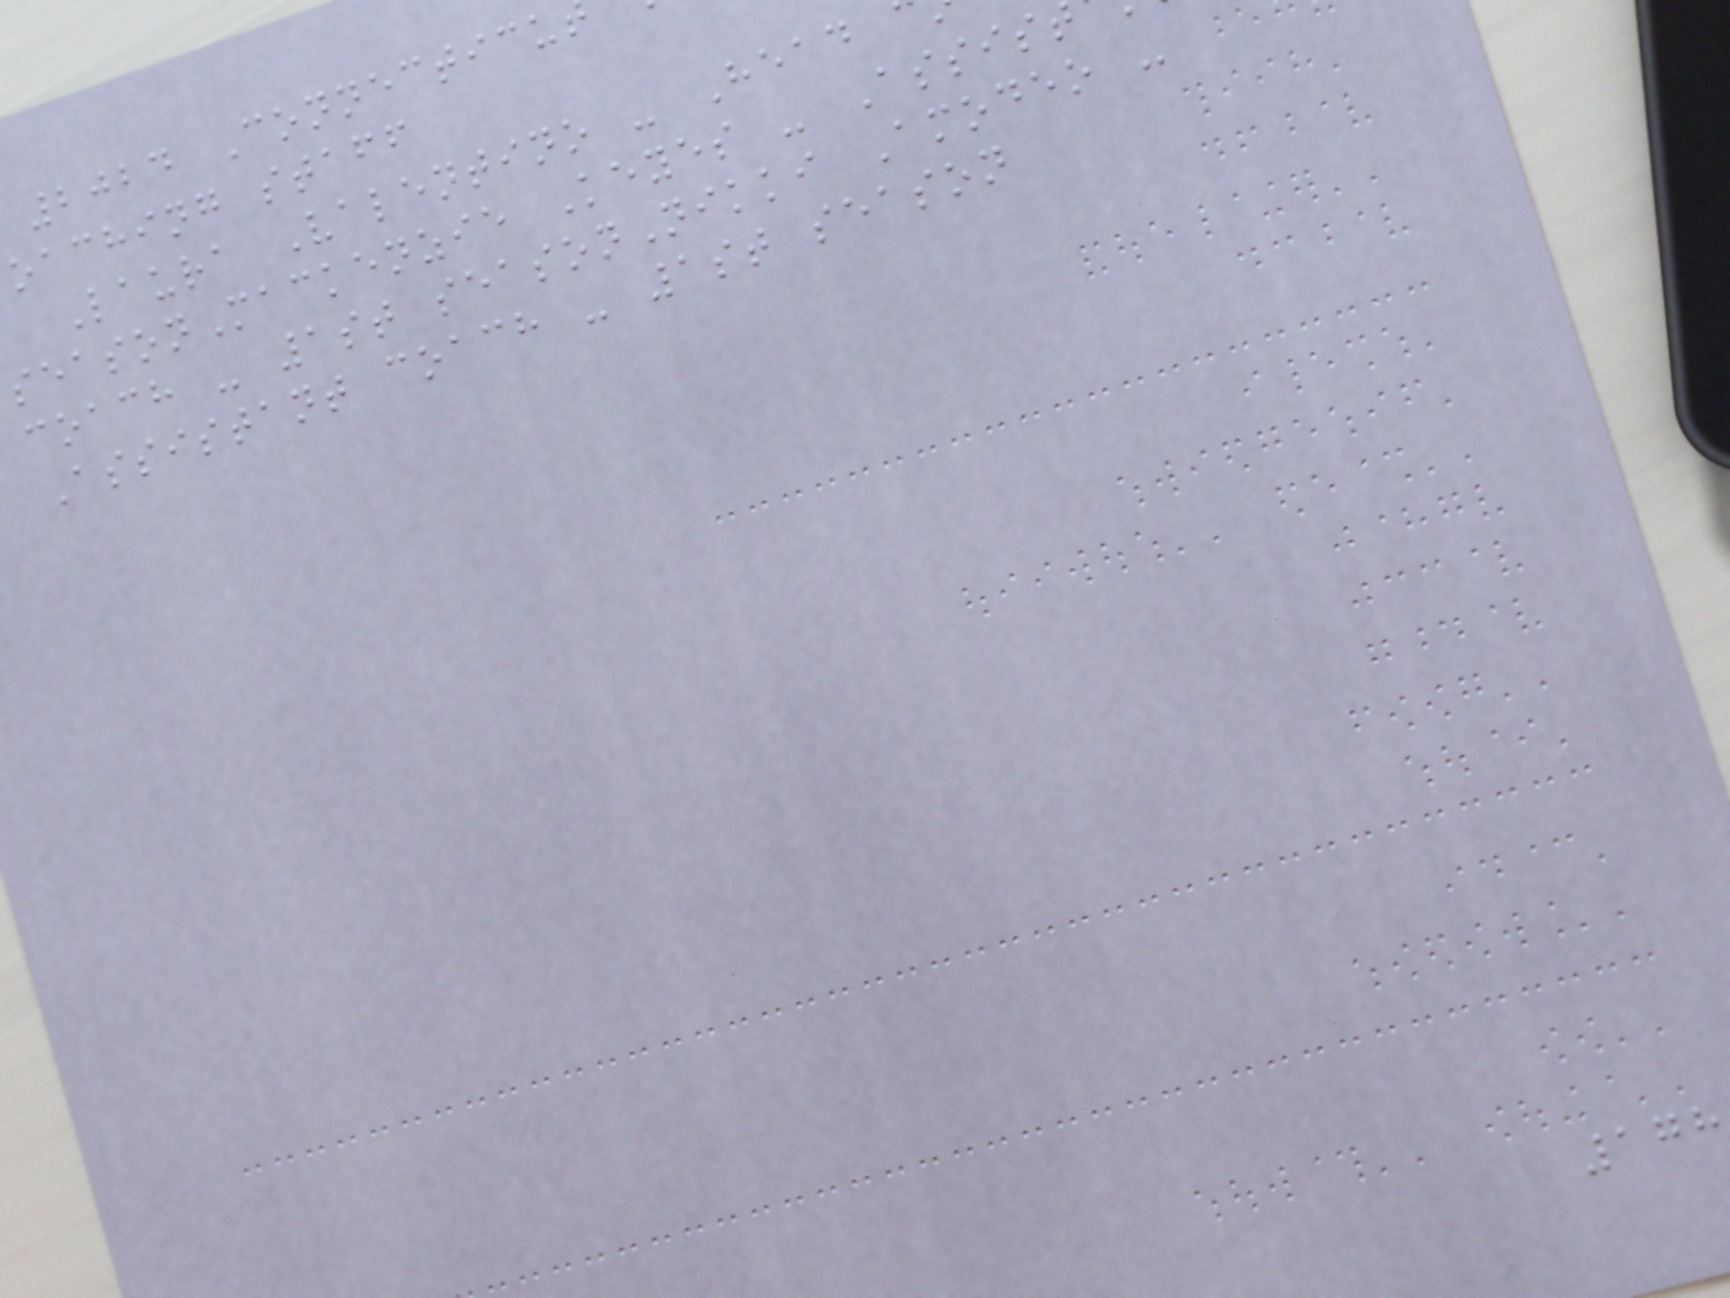2024 Connecticu
oaching staff
Laura Valentino - Head
seasonMackenzie Keyes - Assis
coach - 1st seasonNikki Amodeo -
Assistant coach - 1st season
178
